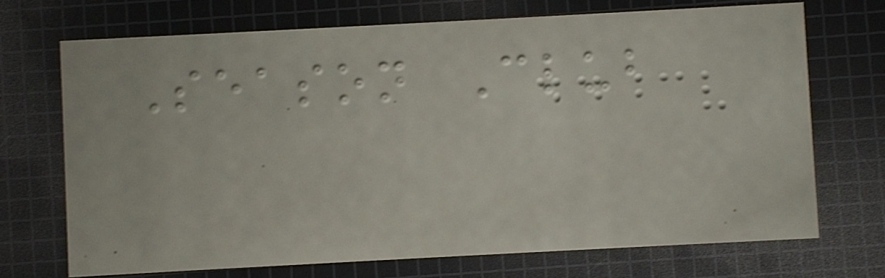Season Club
